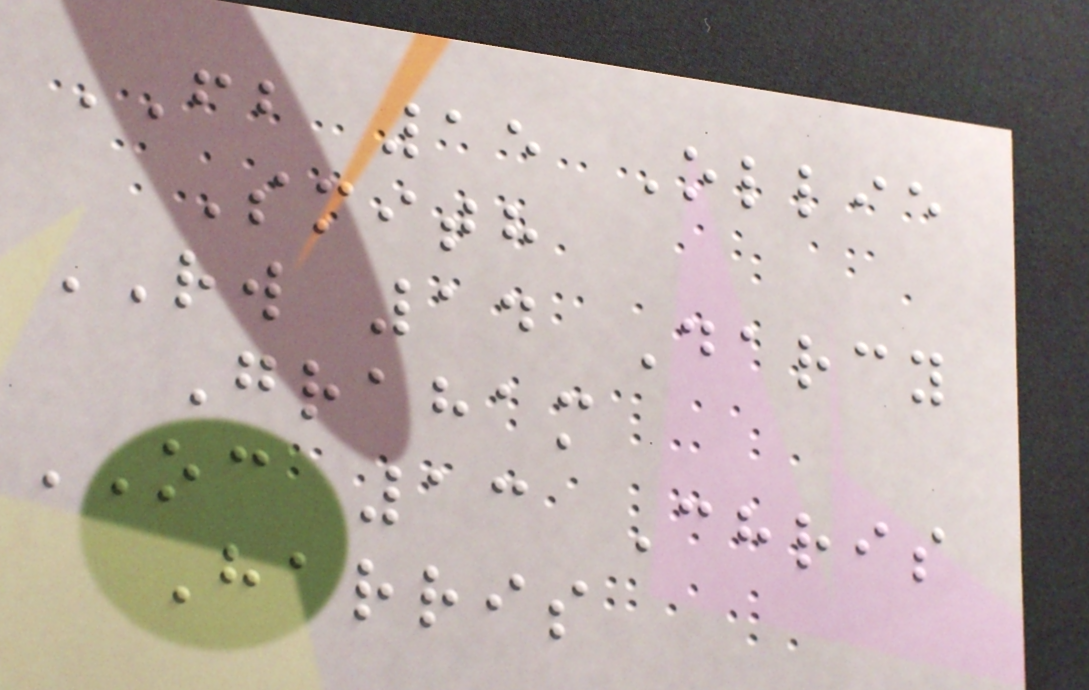FB 15 Ollie
Smith
RW 14 Darcy
Graham
OC 13 Chris
Harris
